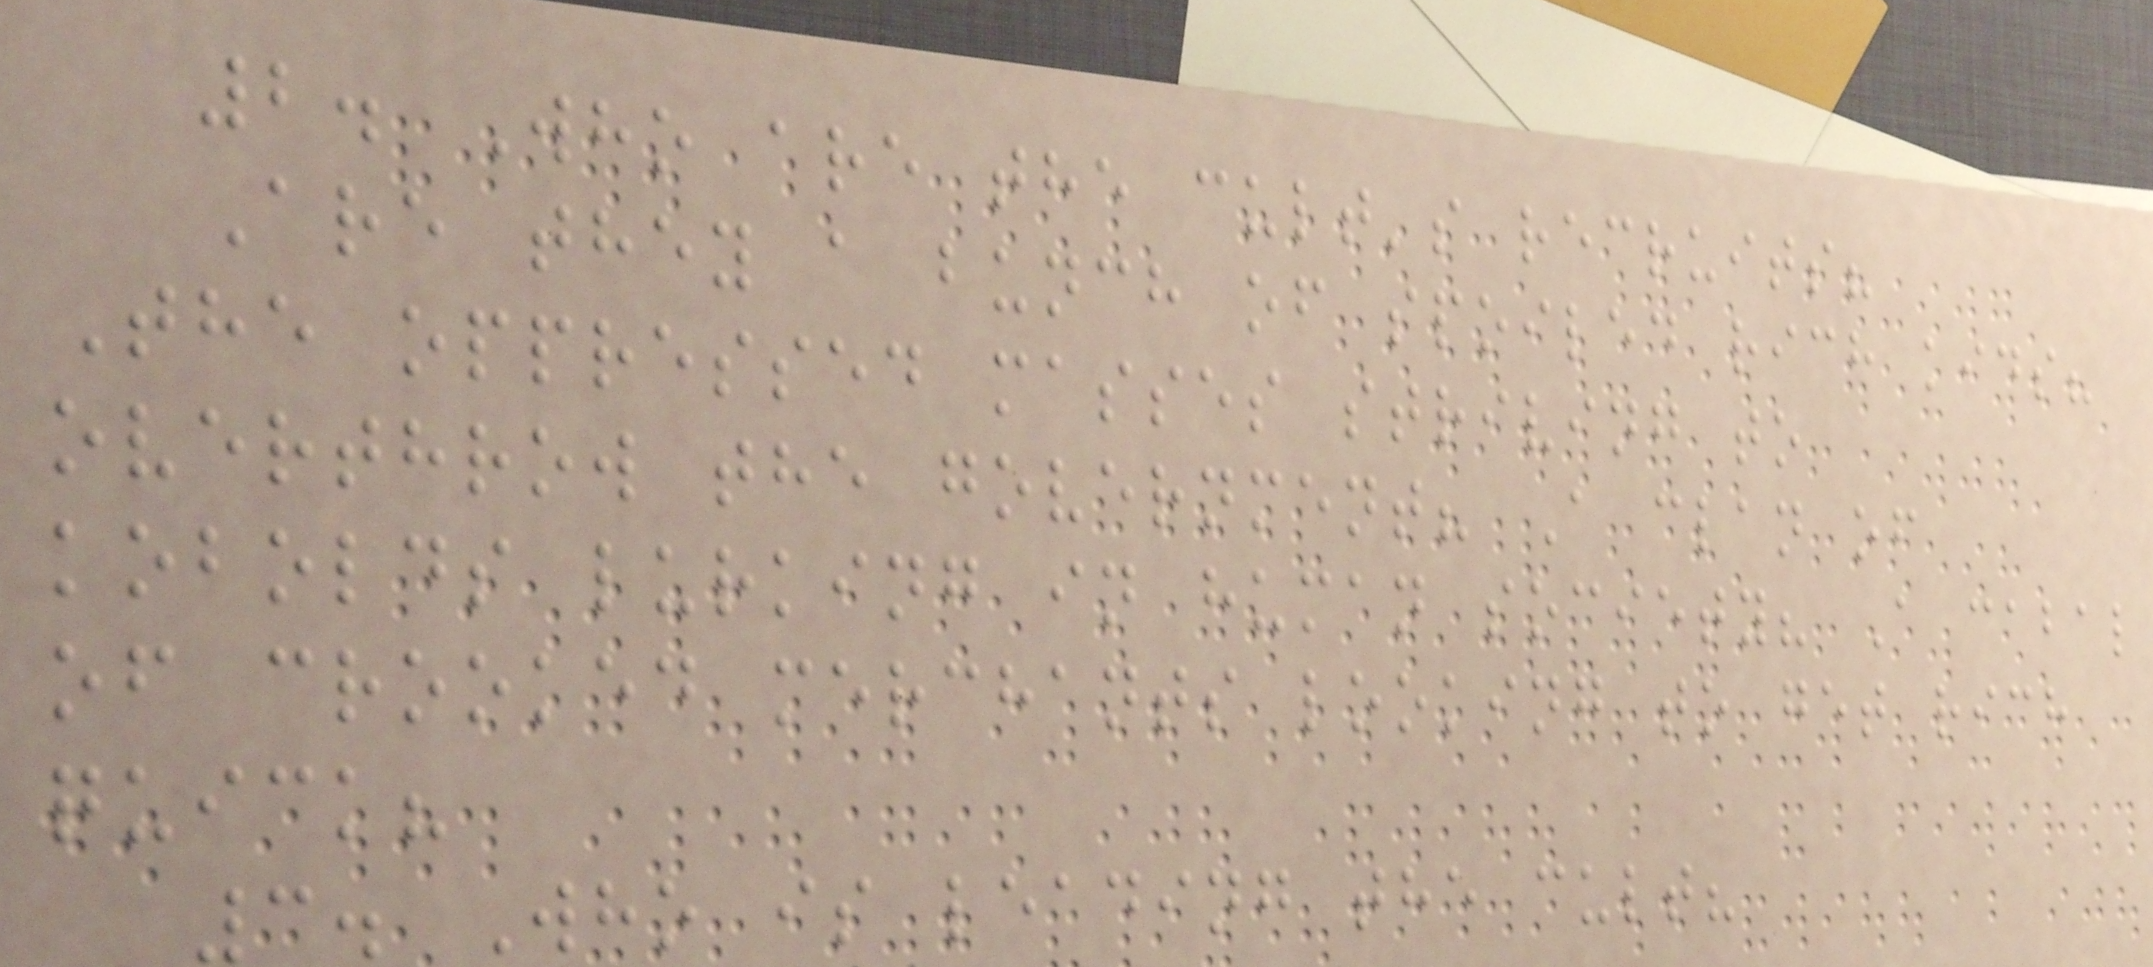2. Who are the cult's recruits?
Are they a bunch of spoiled rich kids?
The oppressed masses striving to
overthrow the government? A clan of
kobolds lurking in human society? A cabal
of crooked merchants looking to get rich
quick?
3. Who is leading the cult?
